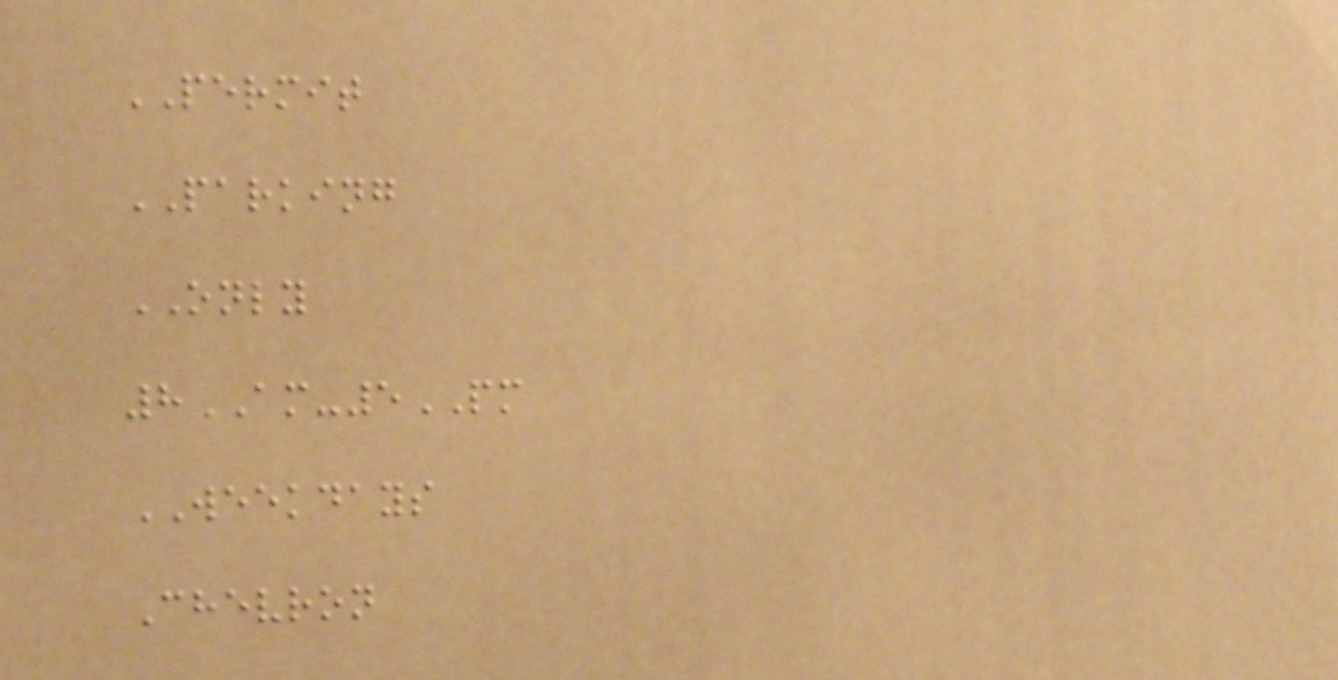PERMIT
PARKING
ONLY
8AM-5PM
WEEKDAYS
Chevron
